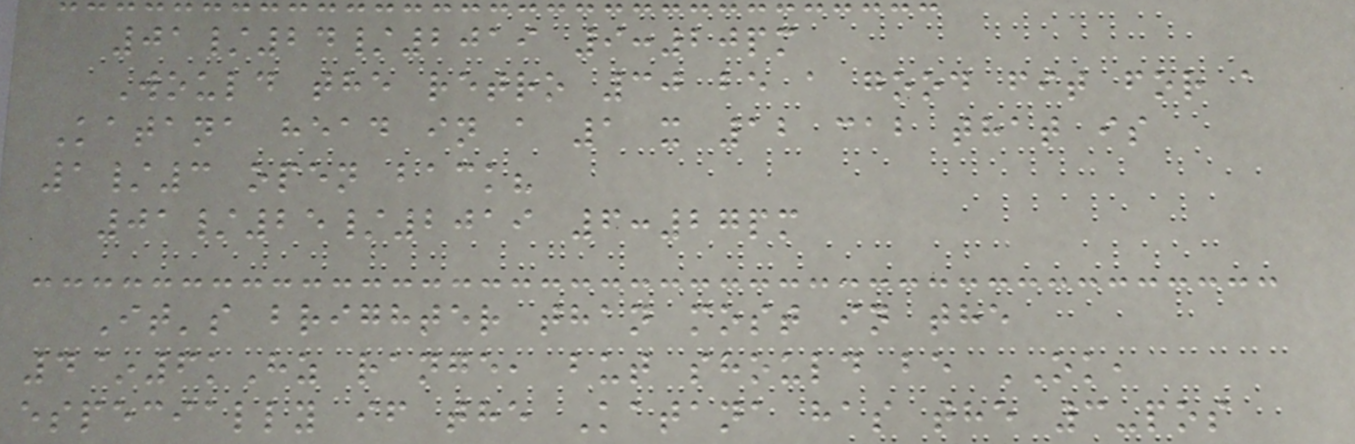01/24/2019 9:20pm
Would the retro 30 be a good fit for a
Katana head in a 1 x 12 cab that is
1/3 open back?
01/25/2019 6:27pm
It's brighter than most in the
4~6kHz range, but should be OK,
especially if the Katana has the 3-pos
